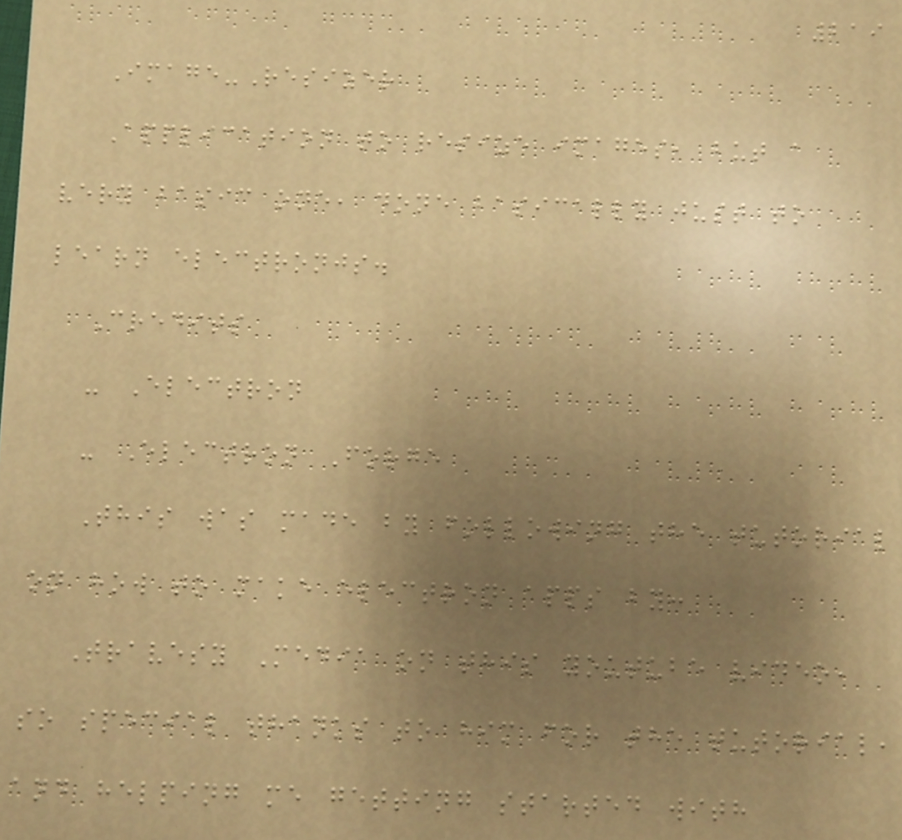219
Image-Resizer
Application to resize images, but a
very basic one, done basically just to
learn electronjs.
Credits
- Electron
- Electron Forge
This was made by following the tutorial
on how to make electron apps by:
Travesy Media on this youtube video,
so special thanks to him for the tutorial,
and helping me getting started with
